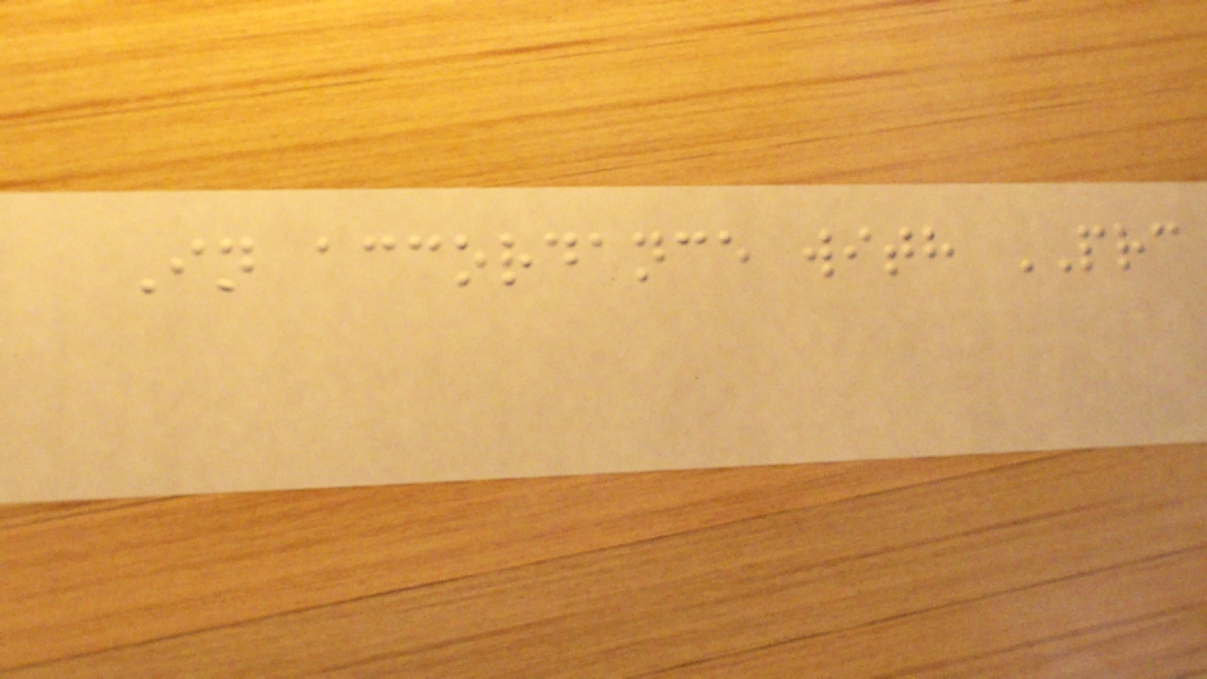In accordance with PRC
